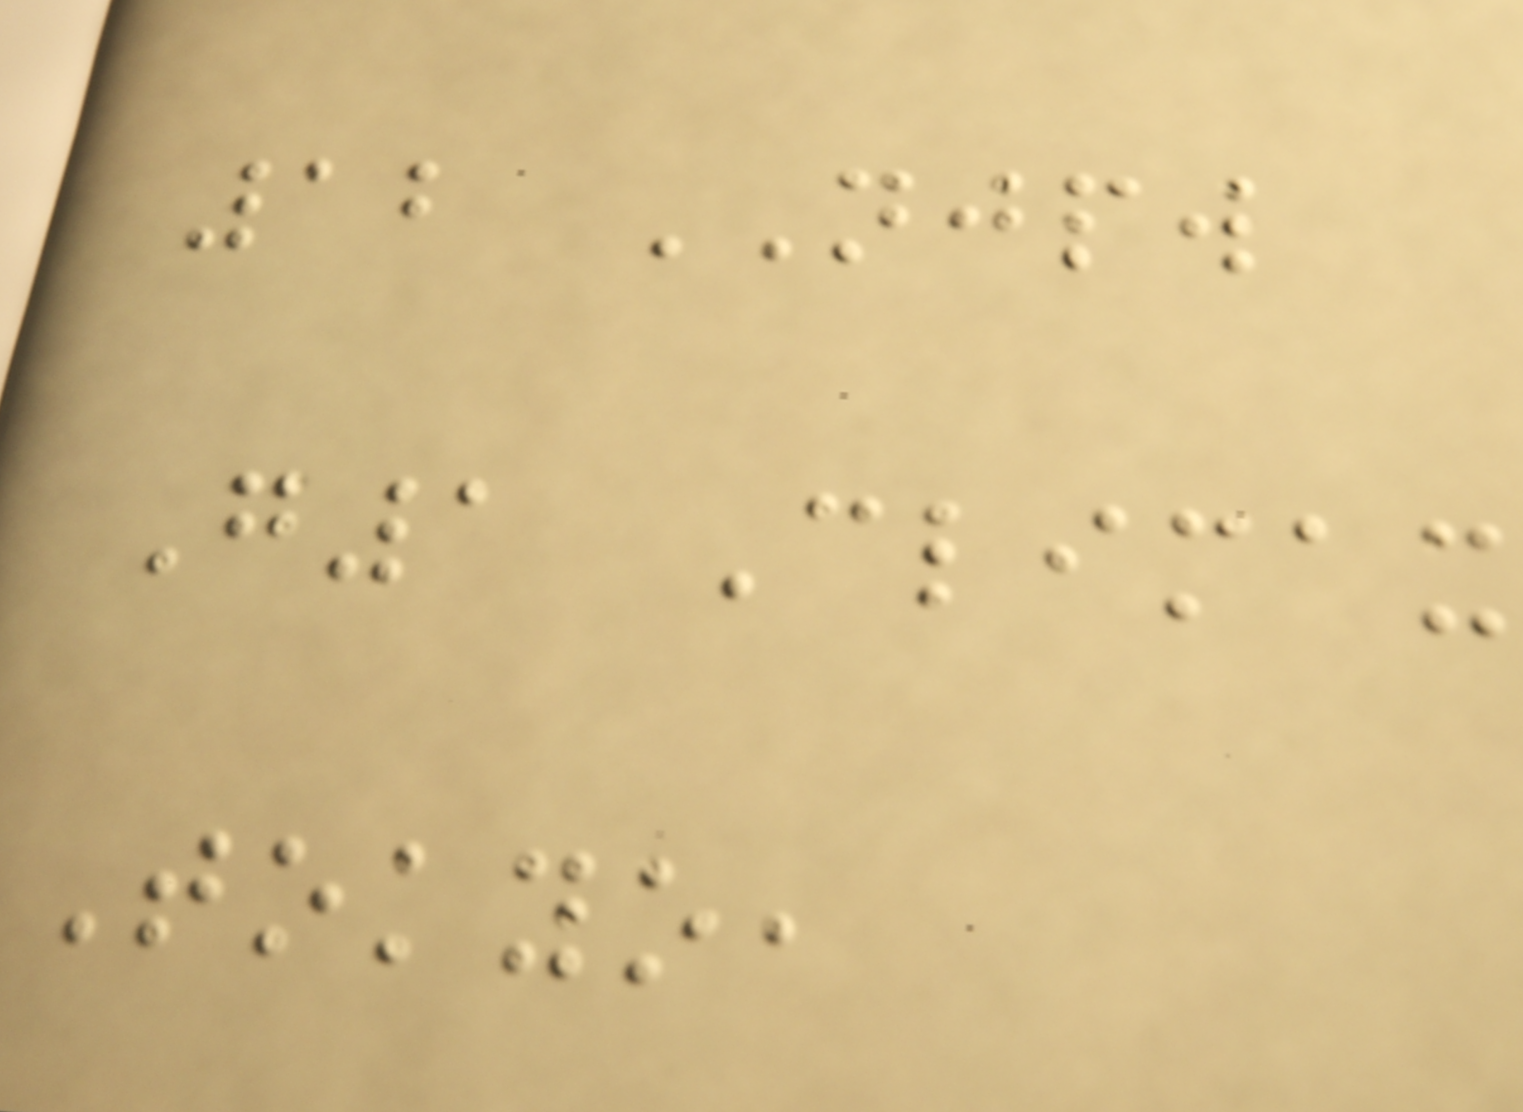12 NJPW
G1 Climax
Tokyo,
